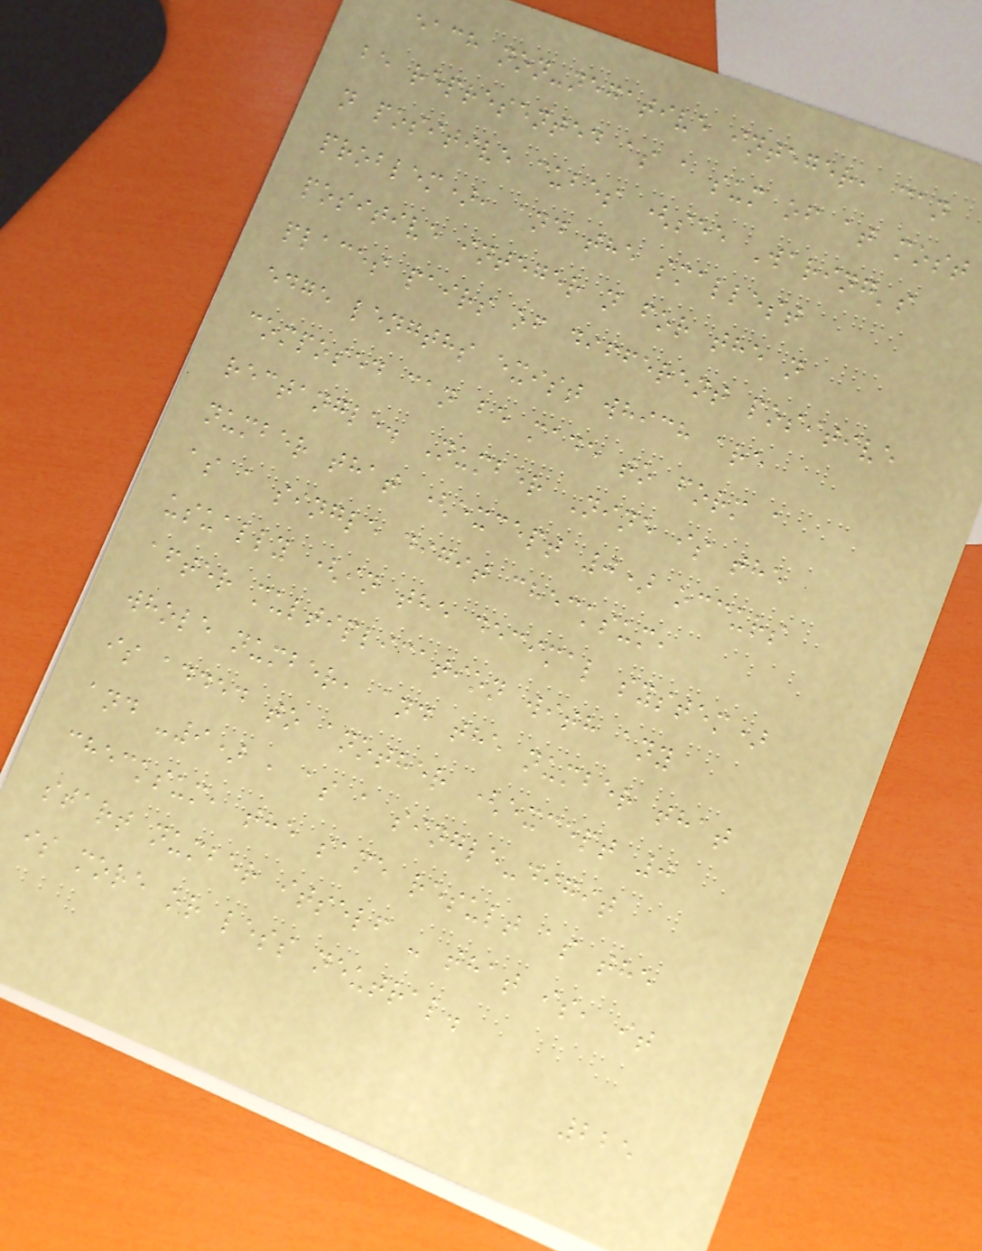each non-negative integer, can
be represented as a sum of at most
n positive cubes (see Waring's
problem), and the smallest
positive integer n for the n
places pairs of different positive
edge lengths exist which are
composed can be made to form a
rectangle. Number Nine is the
number that (except 0) occurs
as a single digit checksum,
usually (in the decimal system)
after multiplication with any
whole number, and the number that
is added to another (except 0
and -9) , as a single-digit
checksum, the same result as the
start number itself - that is, it
is more or less neutral.
225
